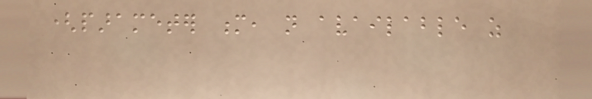(parameter m, not available as
